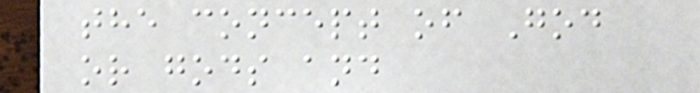the concept of God
or gods and
